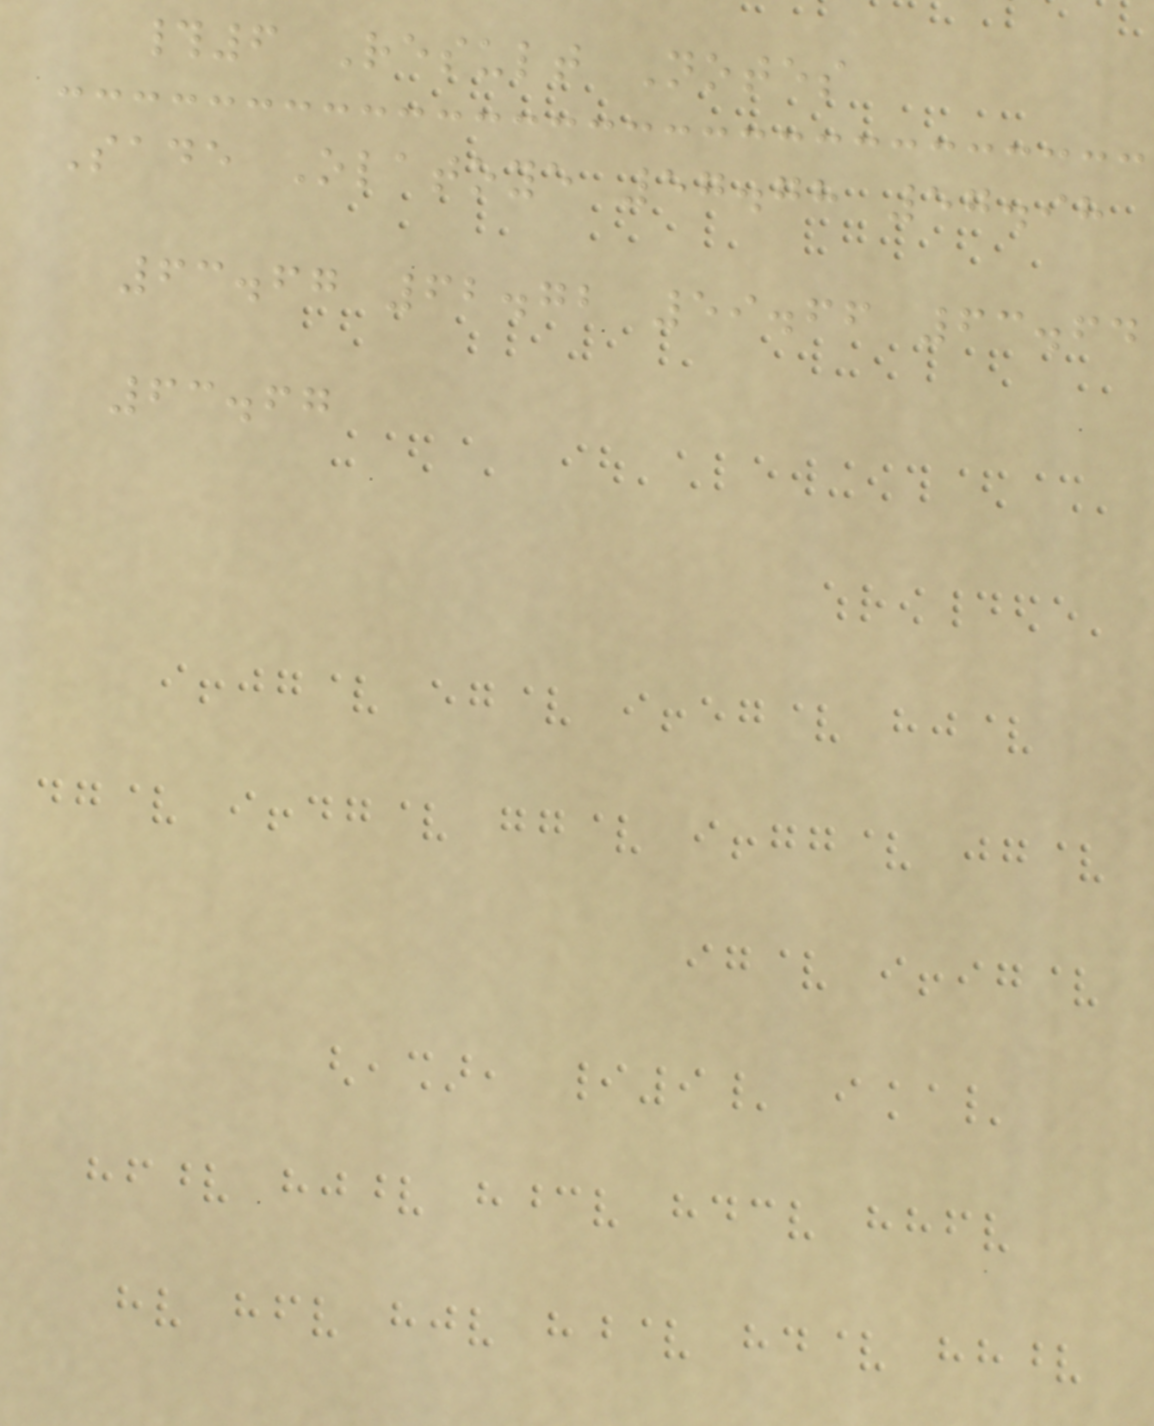#6 Result Notes
Sade Olatoye 57.78 57.98
63.67 62.72 59.66 63.64
63.67
